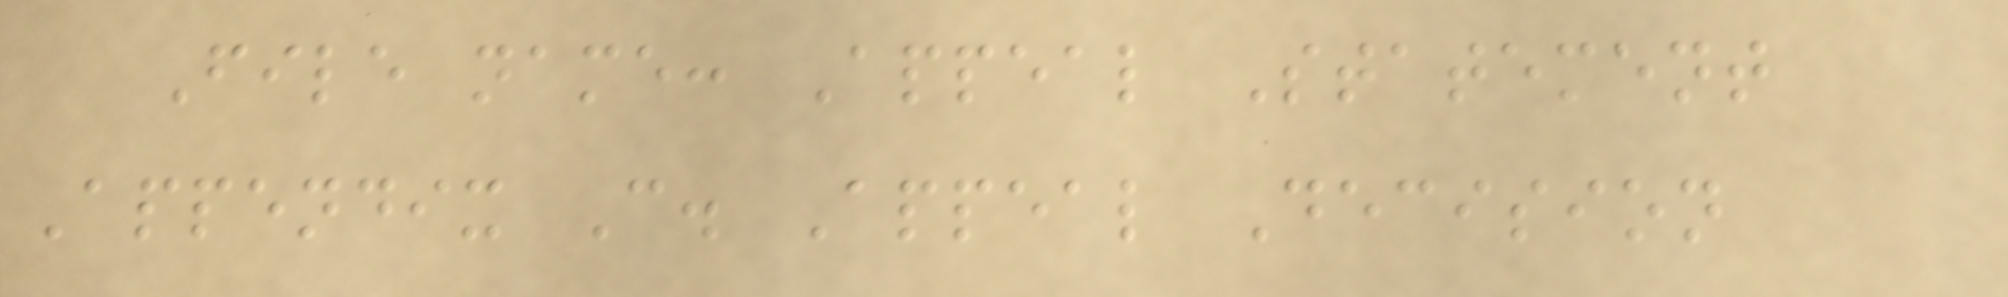File name: Appeal Statement
Appendix C. Appeal Decision
